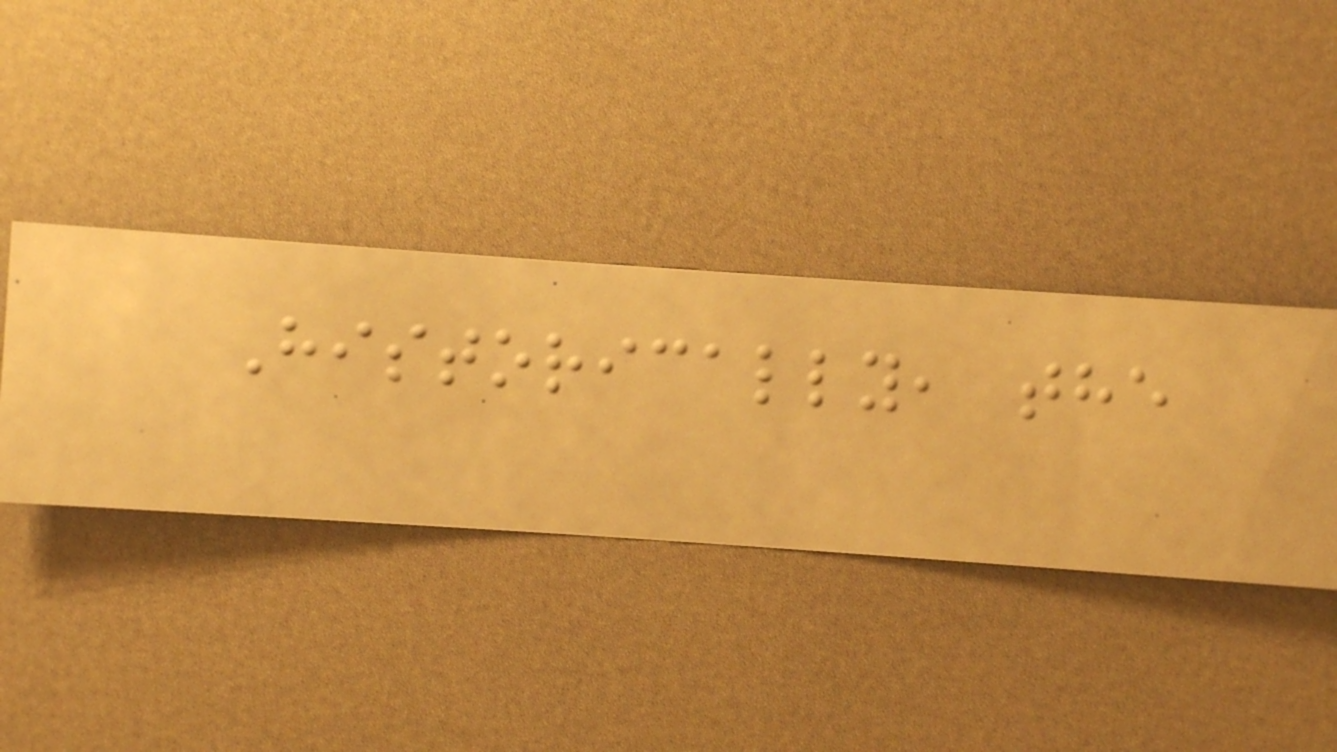Historically, the
